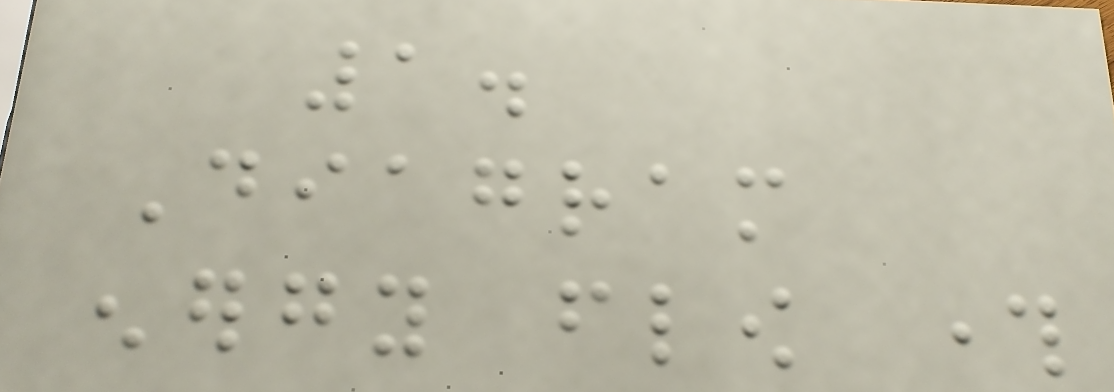1.
Diagram
energy flow through
